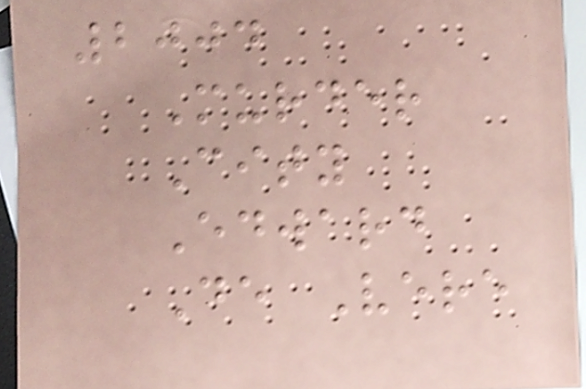2004
Murder
City
Edward
De Vere
